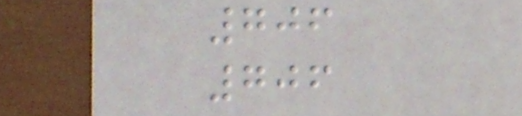706
706
